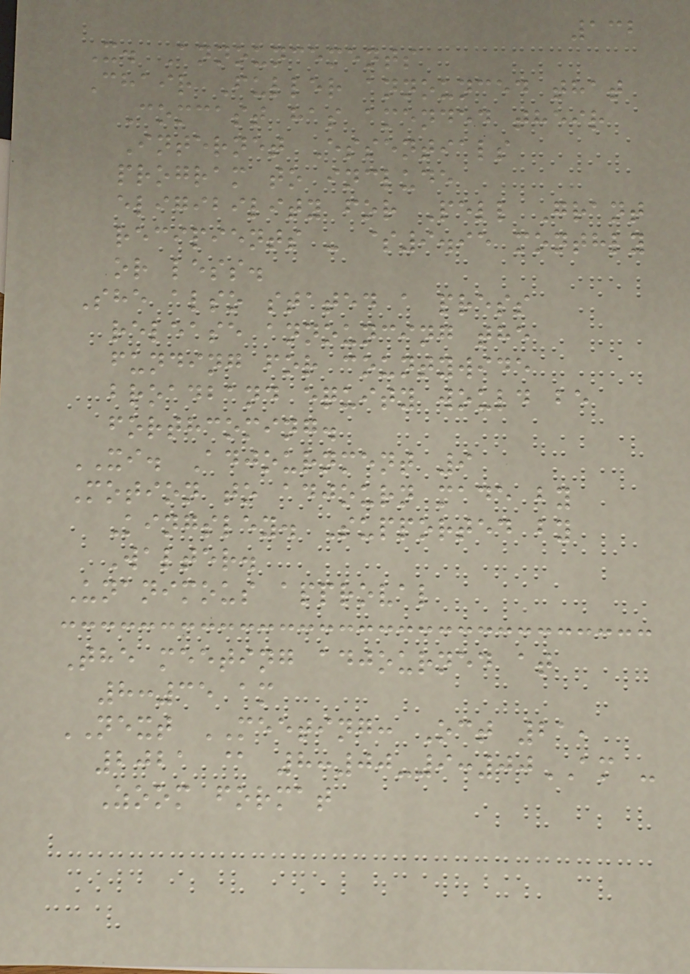132
X. Announcements
Chair Fuller announced that
Comcast has amended their
Internet Essentials
program to include
eligibility for Pell Grant
recipients - $9.95 monthly
or less.
She also stated a press
release announcing the
funding for countywide
broadband equity would be
forthcoming.
XI. Adjournment 9
Motion to adjourn made by
Kingsley. Supported by
Walter.
Unanimous approval
The meeting adjourned at
8:35 am
NEXT MEETING: Oct 21,
2021 @ 8:00-9:00AM -
Zoom format
